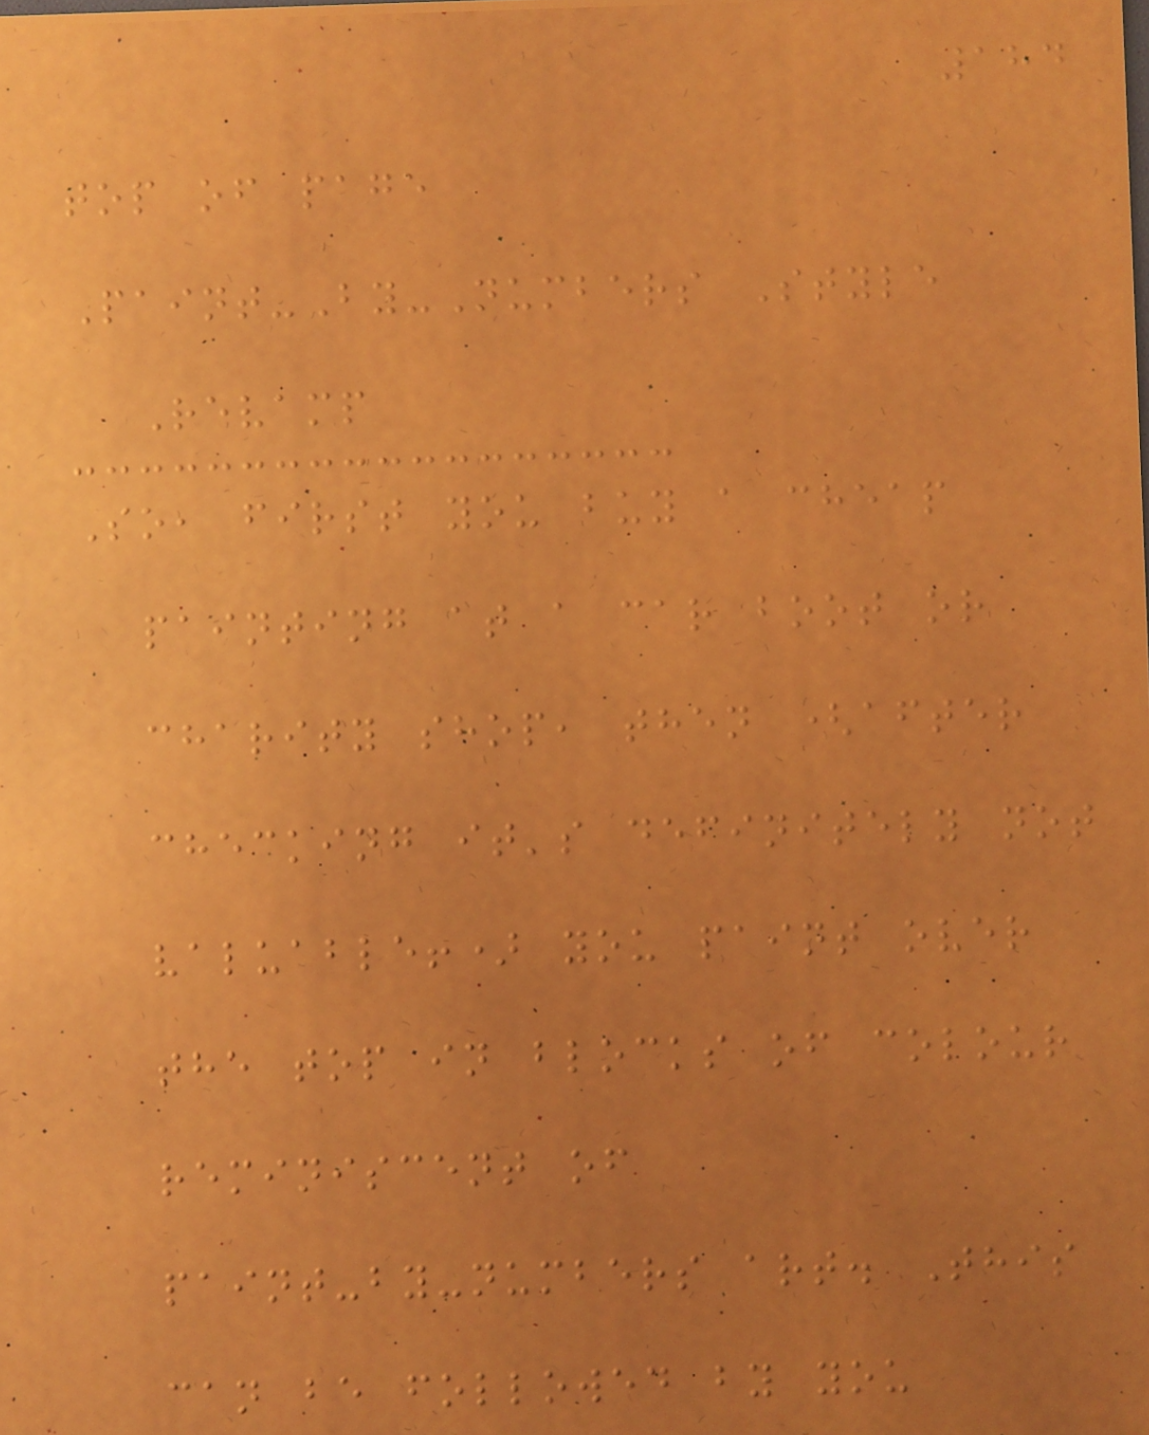184
top of page
Paint-By-Numbers Style
Revamp
So, first you buy a cheap
painting at a car boot or
charity shop, then (after
checking it's definitely not
valuable!) you paint over
the top in blocks of colour
reminiscent of
paint-by-numbers art. This
can be followed by you
